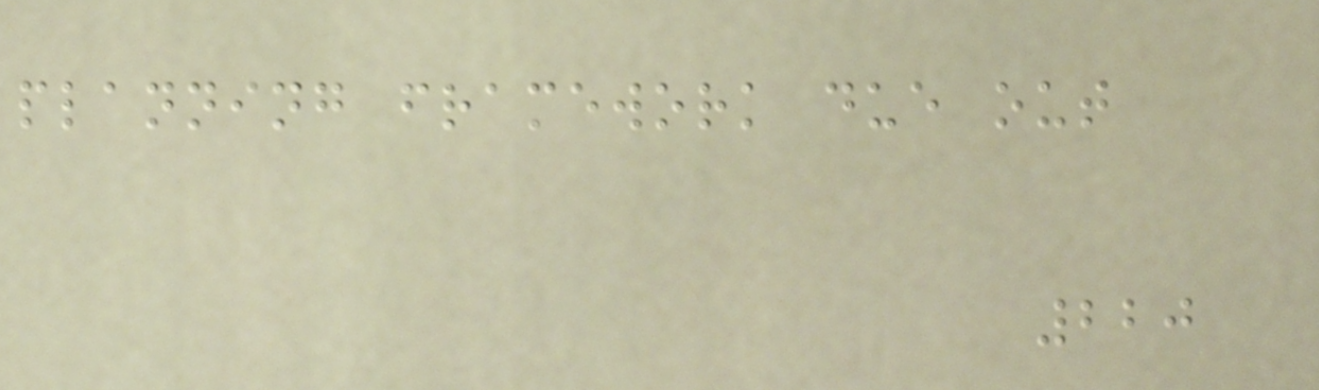planning framework due out
220
